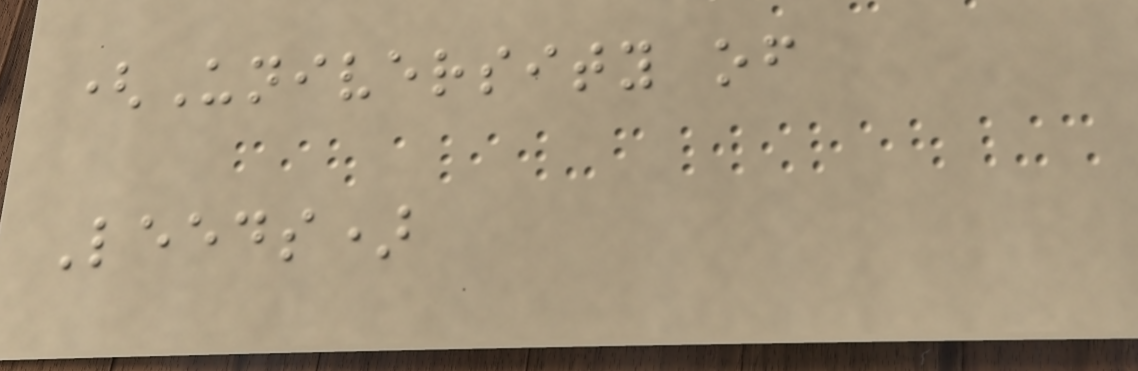(University of
Leeds)
